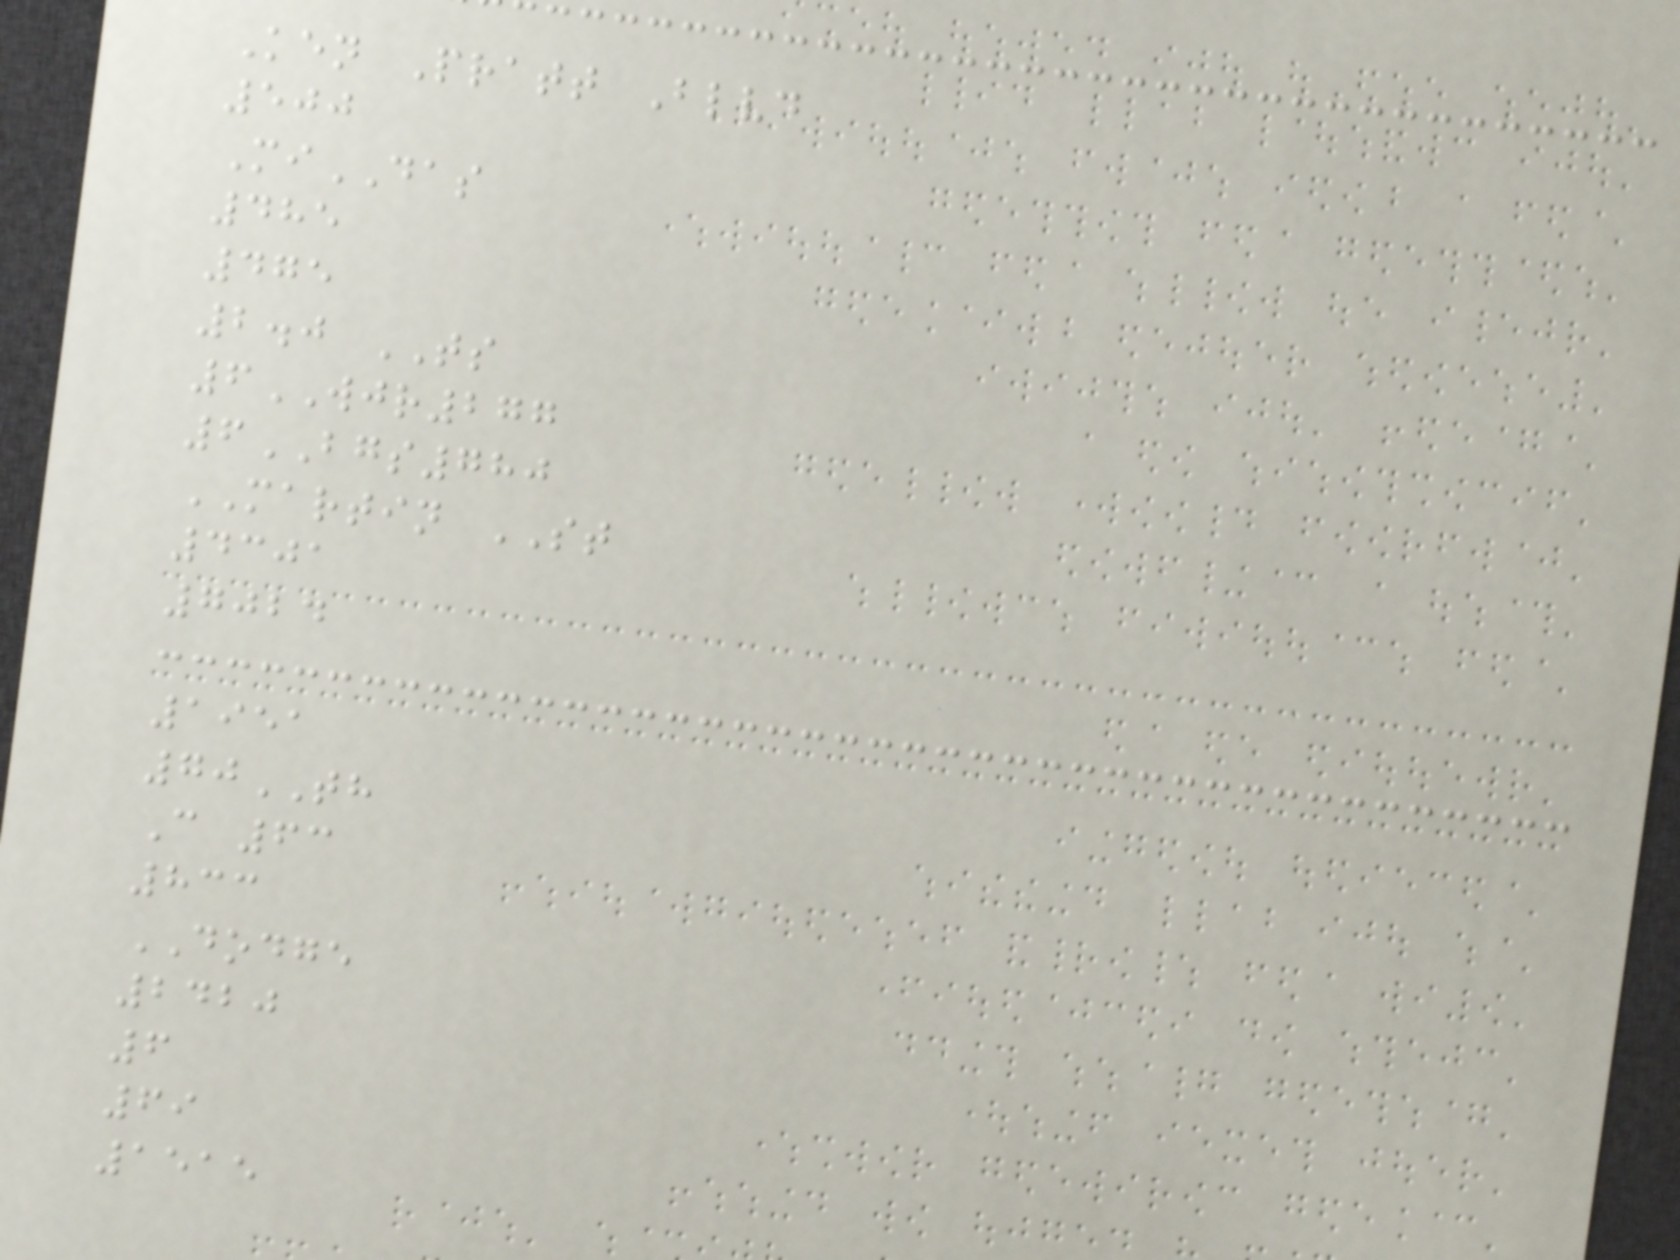Ken Pratt Blvd
500
MiDAS
485
475
2.0 TS
6WJR277
6BGS780
MARTIN ST
4301
7024
1951
70TH
C 63
833
DODGE
2420
6
69
1515
